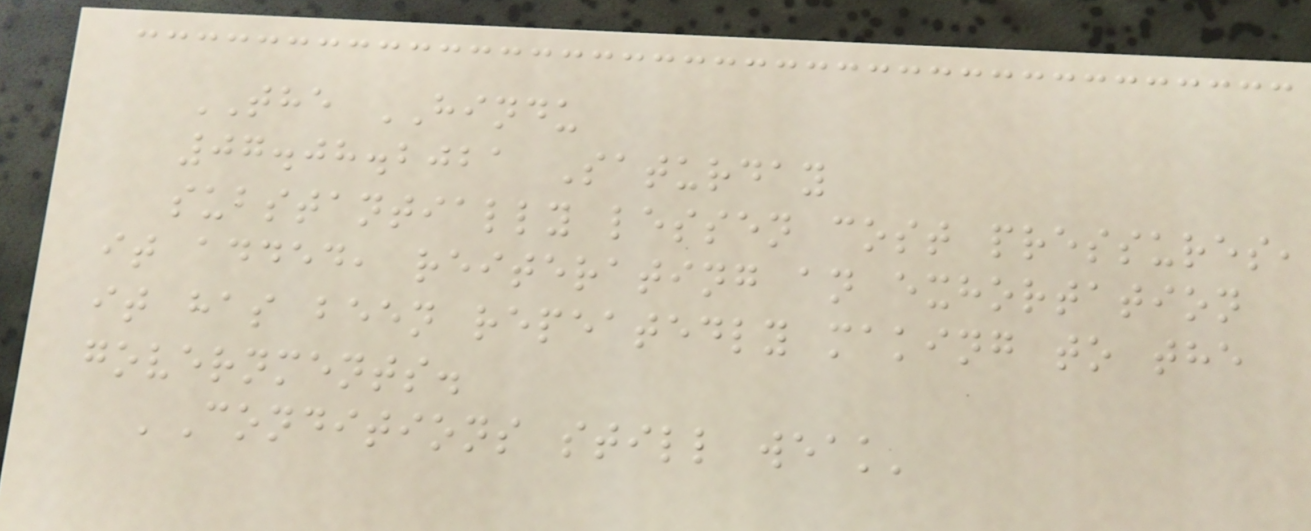THE HINDU
07.08.2021 Saturday
substantially lessen cost pressures,
it added, reiterating an exhortation
it has been repeatedly making to the
governments.
'Conditions still weak'
